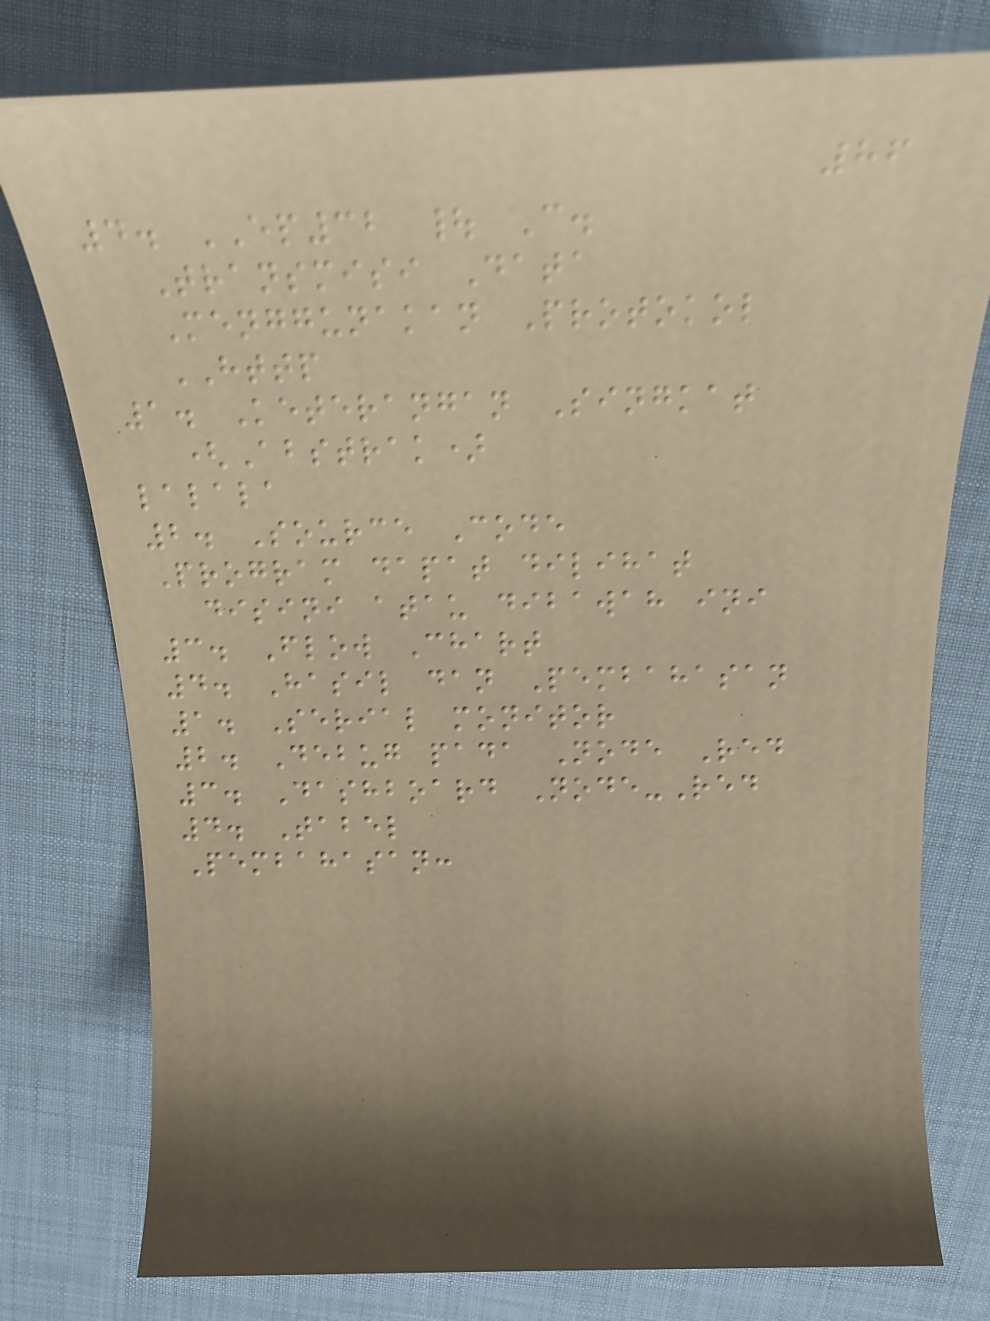86
4. EP32 | C.
Transmisi Data
Menggunakan Protokol
HTTP
1. Keterangan Singkat
(Abstrak)
lalala
2. Source Code
Program dapat dilihat
disini atau dibawah ini
3. Flow Chart
4. Hasil dan Pembahasan
1. Serial monitor
2. Debug pada Node Red
3. Dashboard Node-Red
4. Tabel
Pembahasan:
